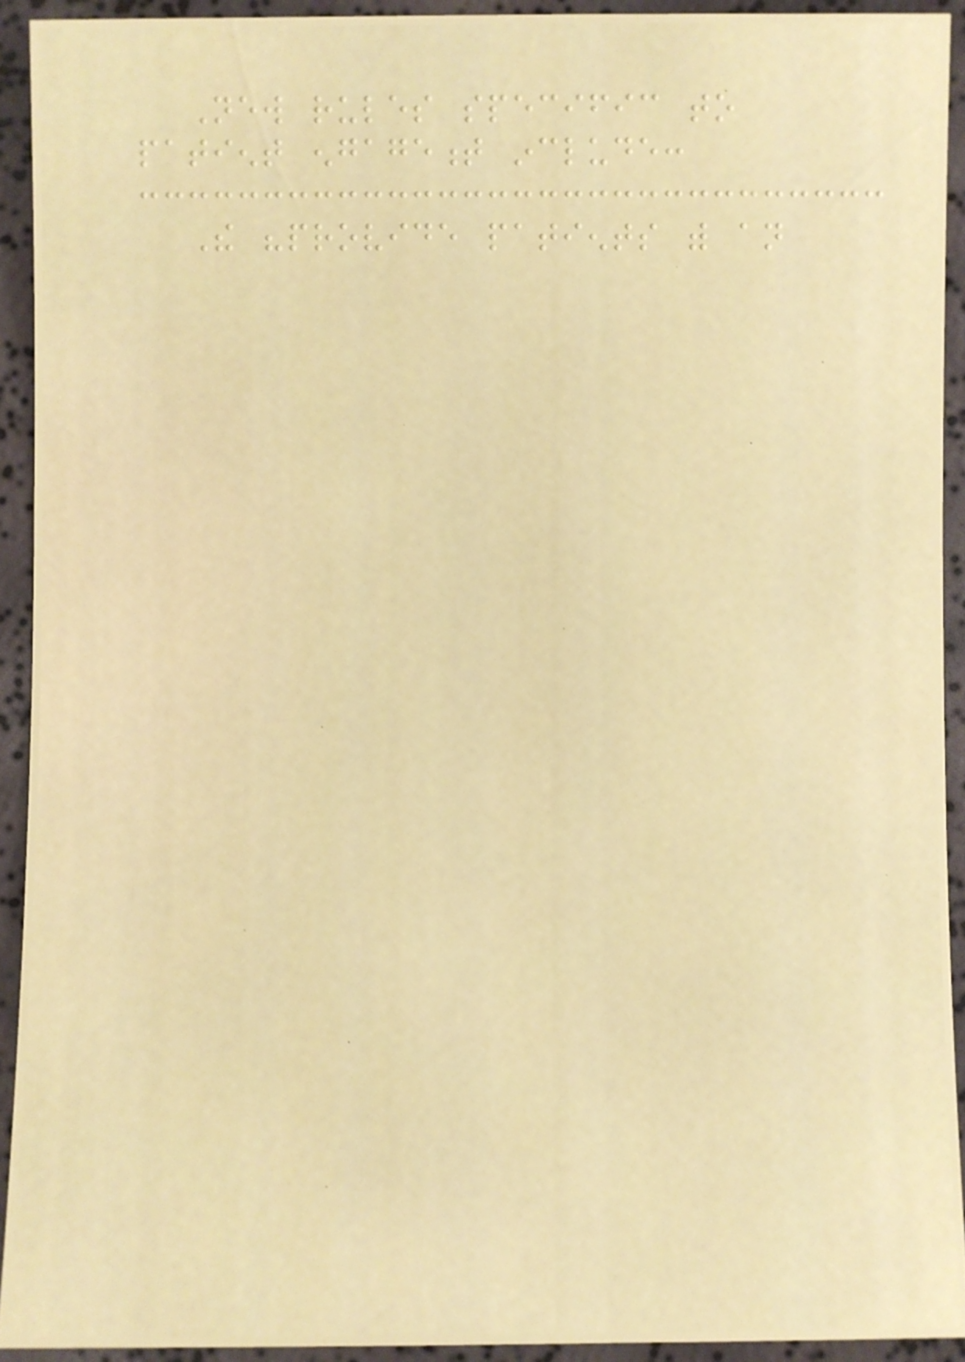New rules specific to
patient engagement include:
The "provide patients with an
